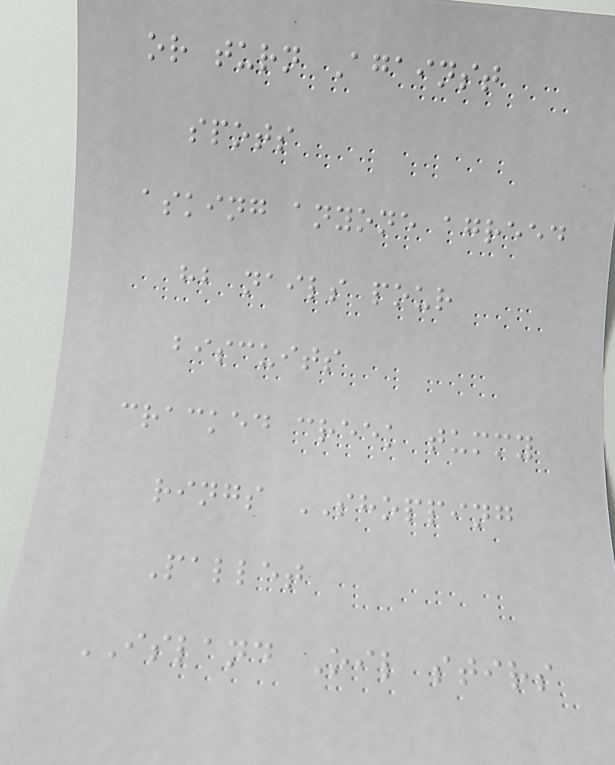or turn Against
spots
asking anyone agreed
hb nails pour
biscuits
cracked creek tummy
rings SHOPPING
Pallet
ISLAND Oil stirs
